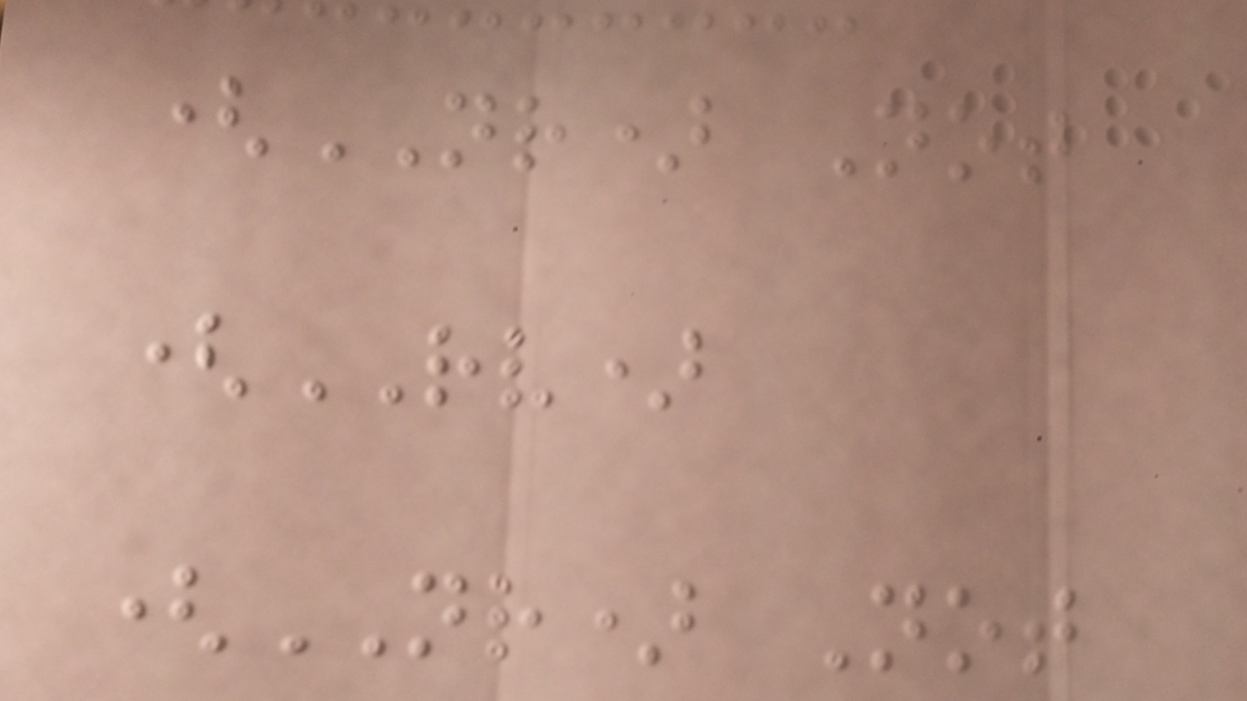(NR) Not
(RV)
(NR) Not
